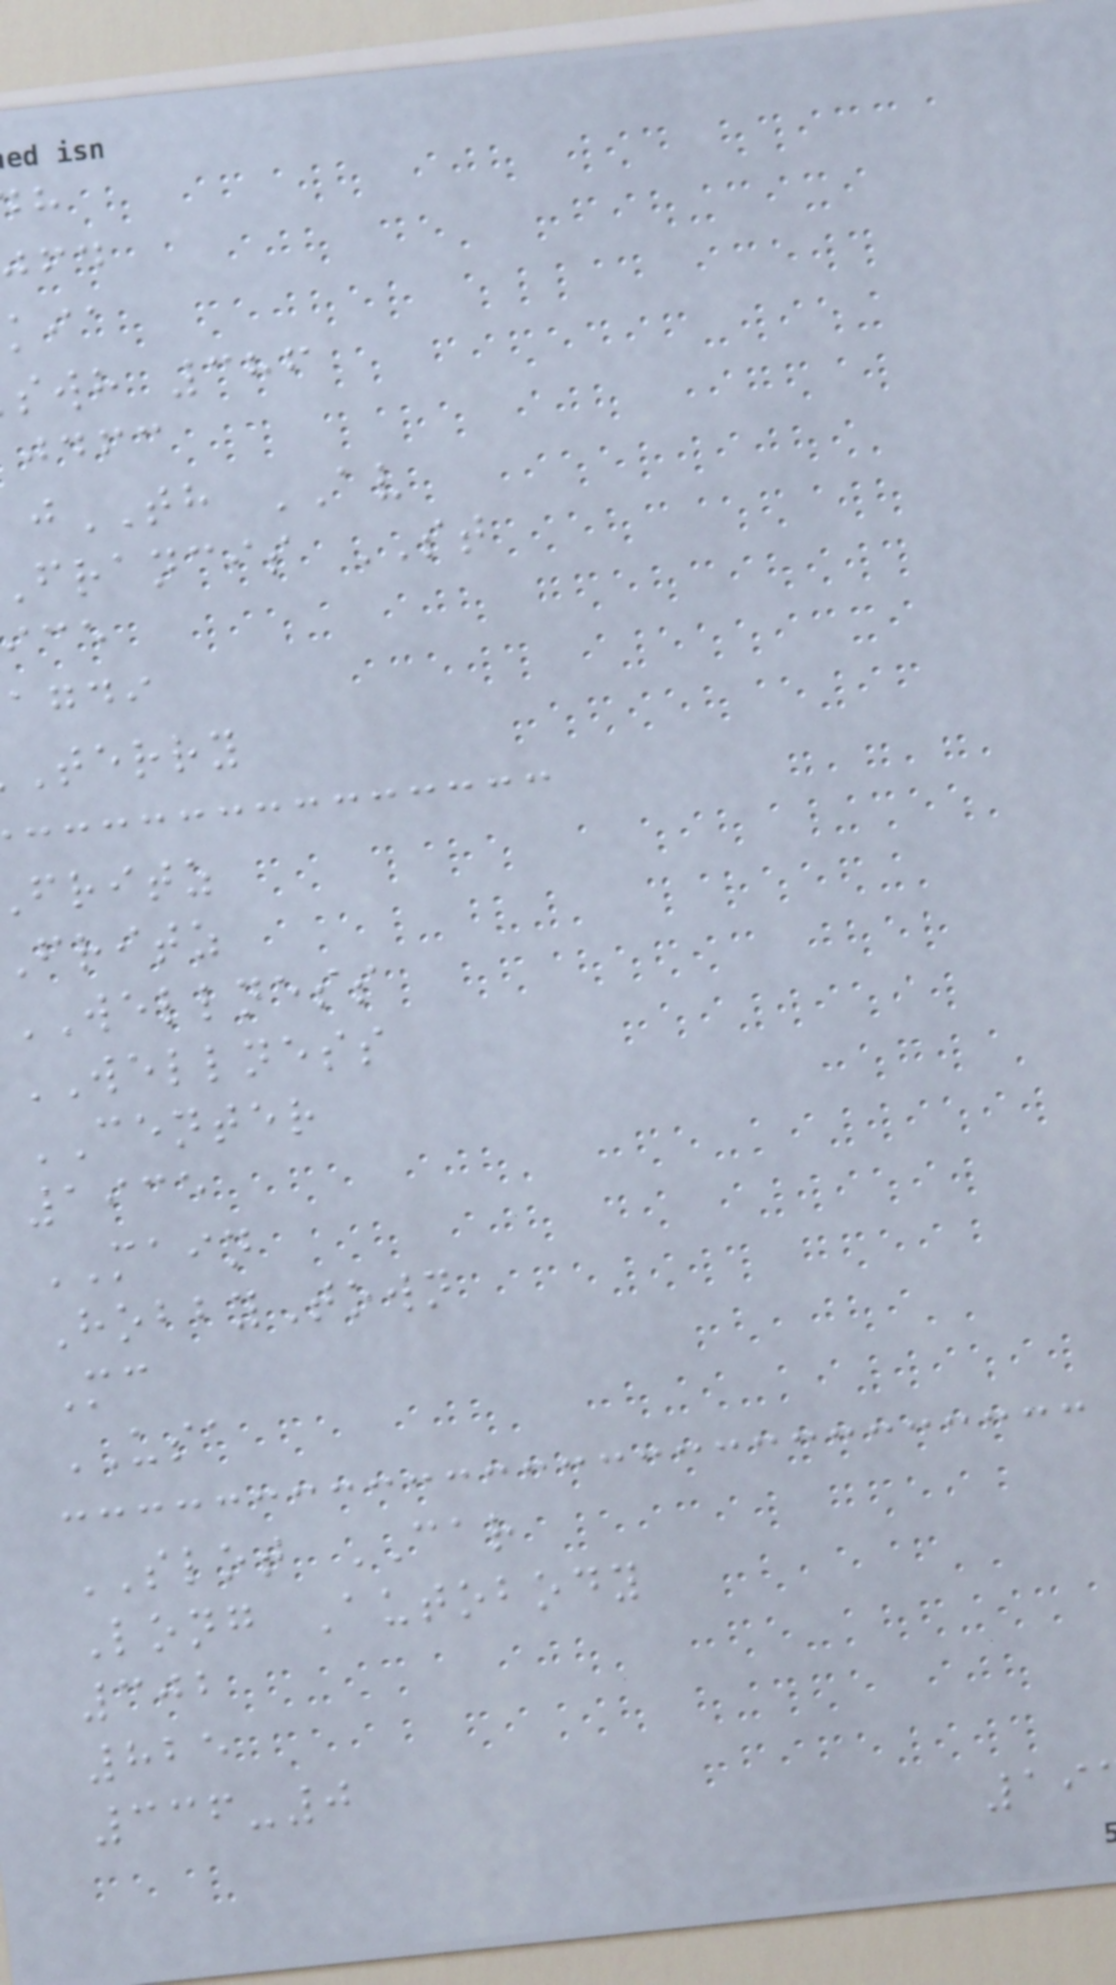swh 386
jdfc
TH AV
francis ST
agdi
terry
fritz
fritz
WELLNESS
WELLNESS
CENTER
1935
MAIN
HobbyTown
Mc
USA
SLOT CAR
Long Autobody
302
825
336-0
